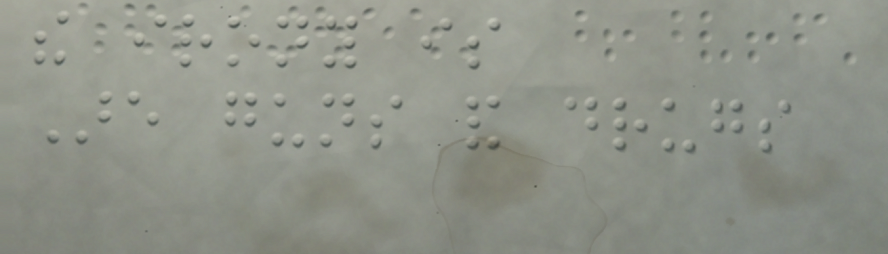the irony is
Are guns and drugs
